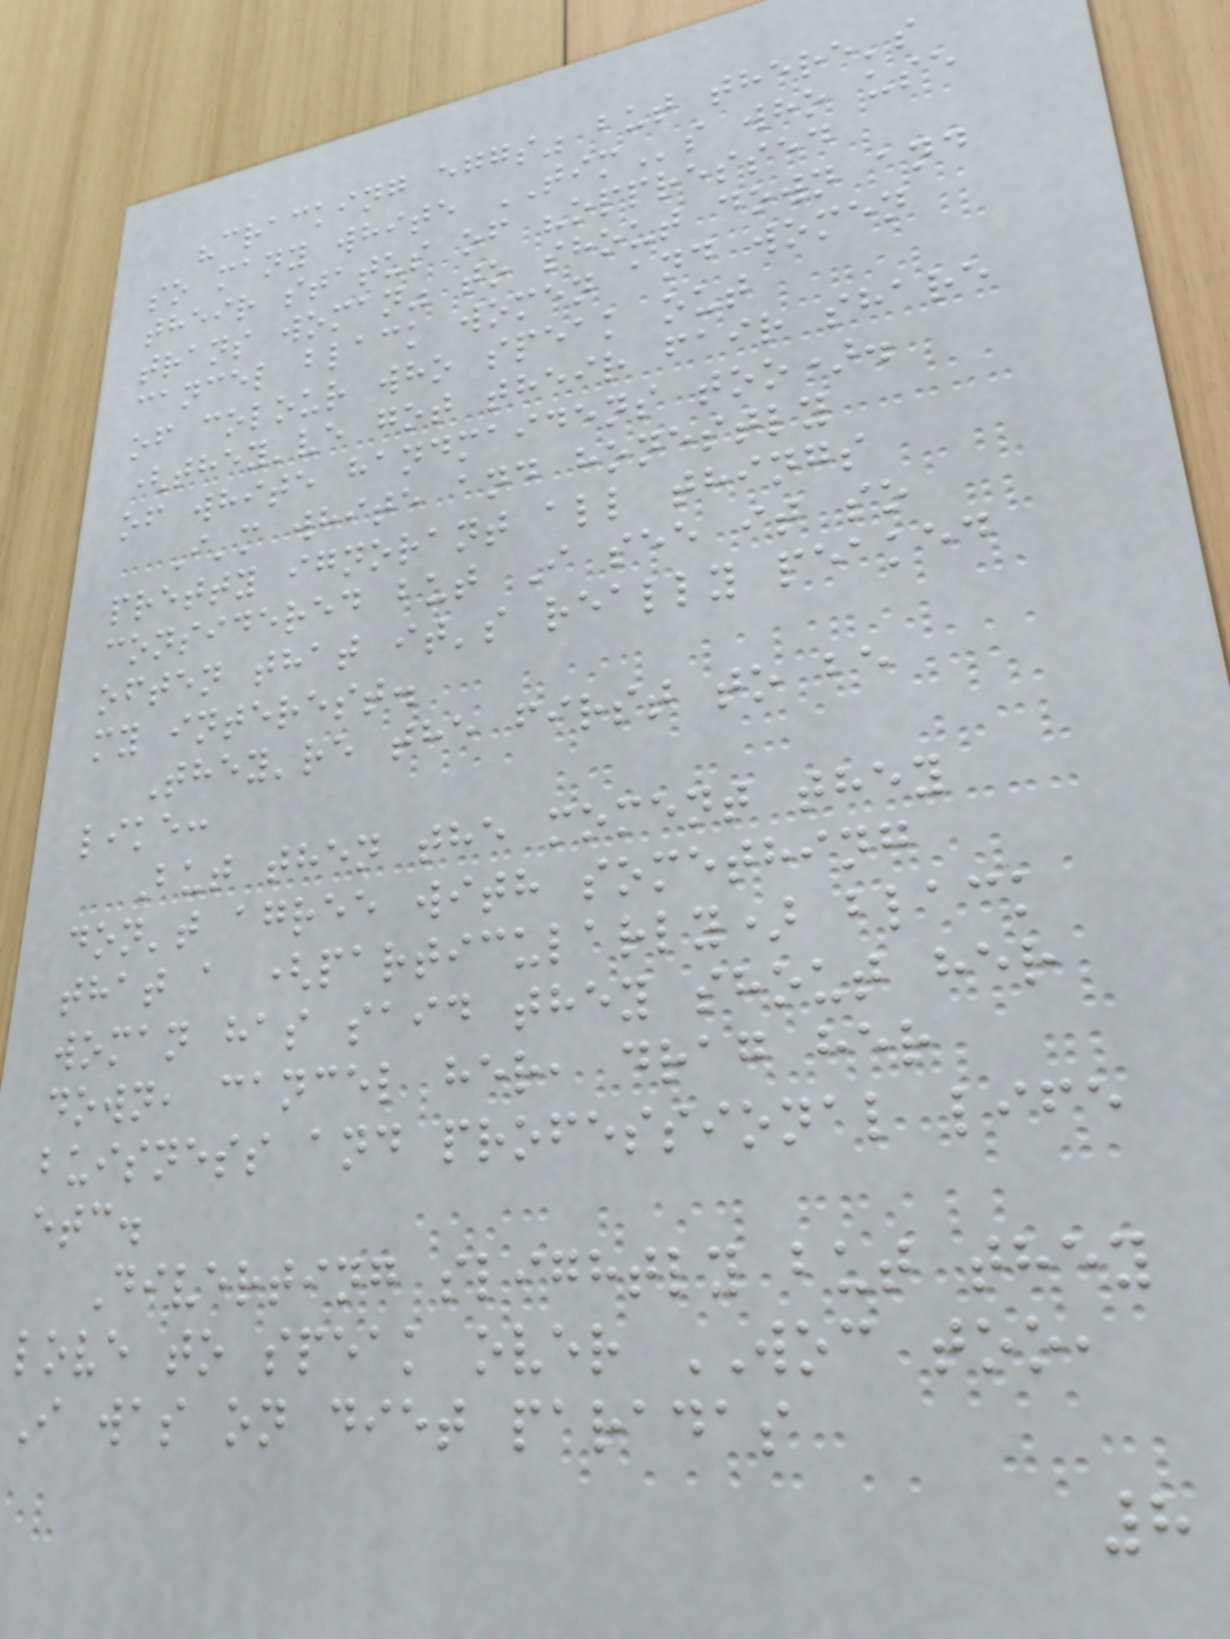"cracking eggs" but there's
so many white TIMs who use
their status of "oppressed
trans woman" to shout down and
cancel black women and women
of colour who speak out
(they've got their fair share
of white handmaidens too).
I'm white and honestly
pretty ignorant all things
considered but I see it so
often that it's really peaked
my interest.
They're the first to be
like:
But then the moment they
don't agree with something
that a (particularly) black
woman has said they shout her
down, cancel her, drag her
buisness and professional life
etc.
Diverting slightly but they
love to speak over WOC too,
I was on diet paradas
8
